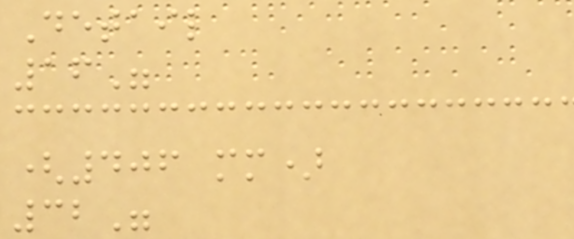Detail
16"
(406 mm)
32"
